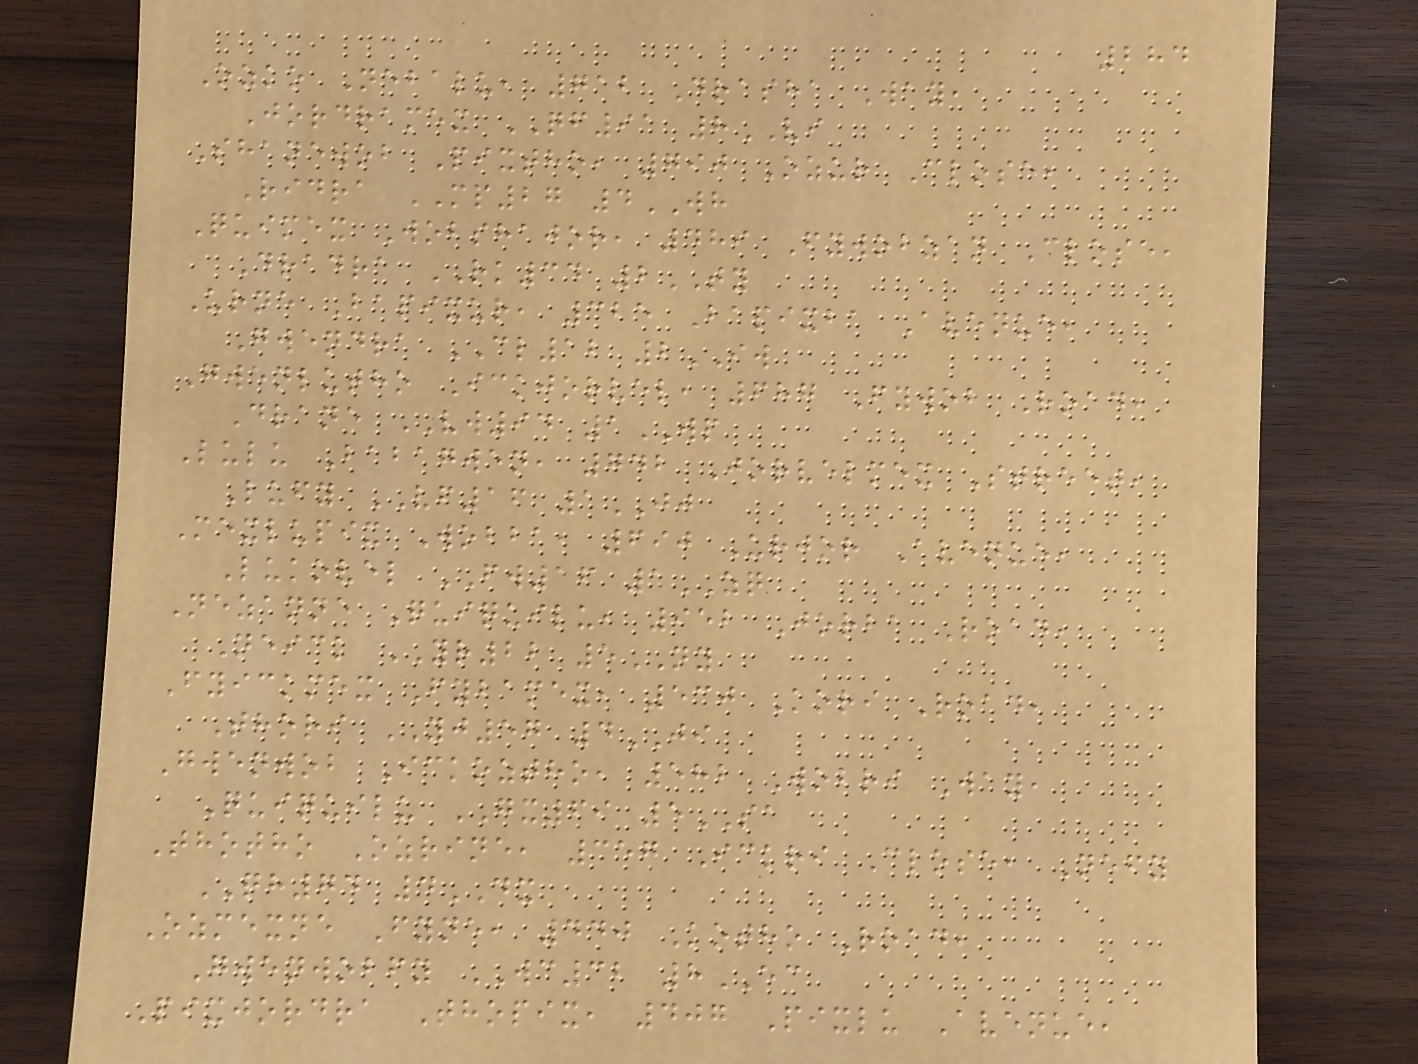284
Ozko Nebalu, 712 Drasha Way,
Jordramex QF91 8VI
Shanewob Pixtho, 790 Ozur Close,
Ridra MP27 4WH
Quimex Wobshajor, 489 Fywobzan Close,
Dradra RK34 2TY
Urne Bapixur, 325 Bapixba Avenue,
Gwendra CL12 2IW
Gwenlutho Ickjorvel, 687 Fywob Road,
Drane VW94 1WP
Lulu Babagwen, 742 Jorvelmex Street,
Lufy VF16 1JJ
Mexlupix Wobba, 690 Urjor Avenue,
Lukovel FW16 1ZQ
Nezanne Quiquilu, 952 Jorba Road,
Neick YR22 5NY
Fyickmex Fybamex, 530 Kori Road,
Thori YJ57 4JI
Gwenwob Ickoztho, 582 Wobri Way,
Quiquilu GX69 5SA
Thotho Ozrine, 357 Ickri Close, Nefy
QH74 4DX
Ozmexne Fyne, 440 Kotho Road,
Gwenwobfy WC32 8EC
Pixjordra Thopix, 407 Pixlu Avenue,
